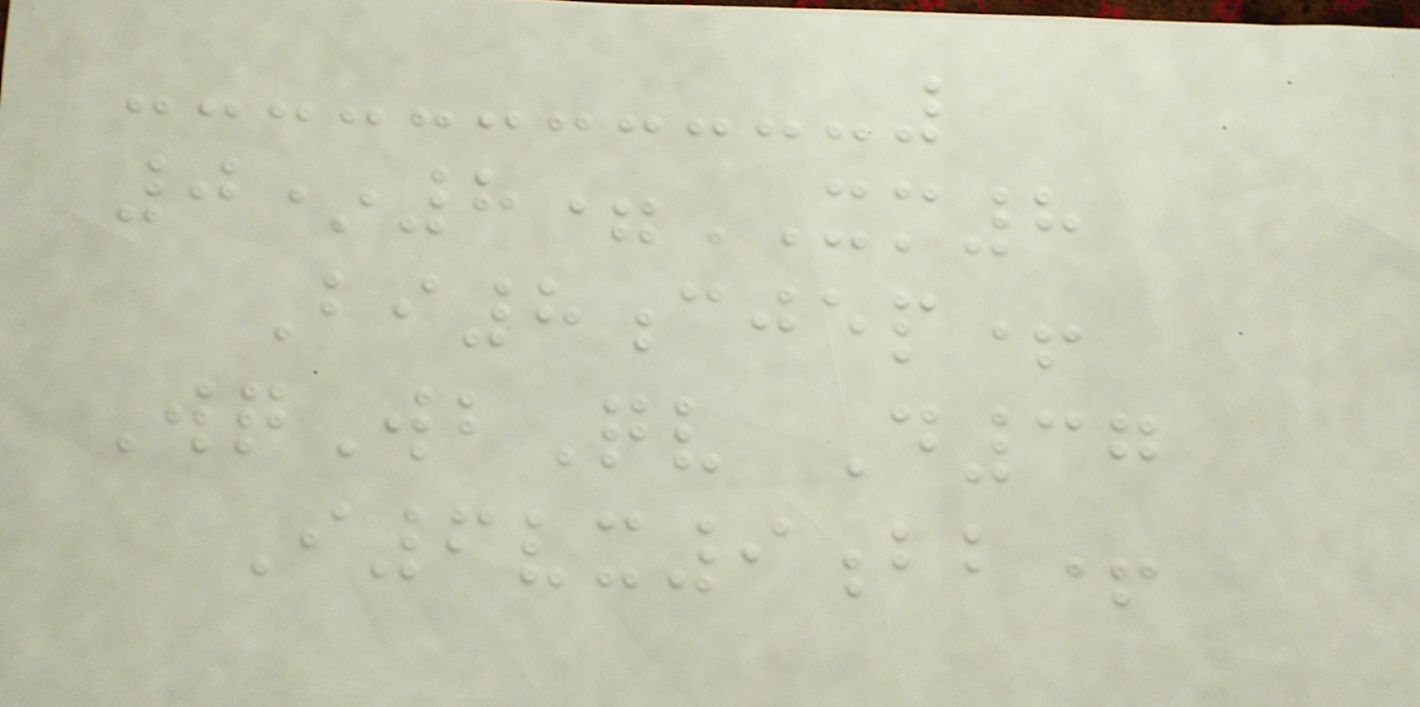0*8=XM8
Bi8cjep+
WqWbQv D37
I6vx9bb+
